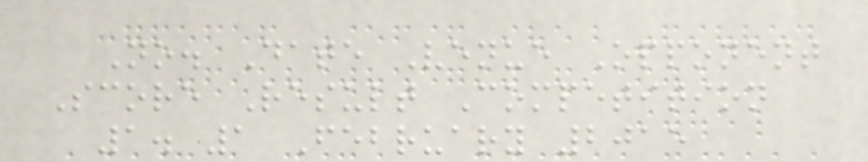No. Date Venue Opponent
Score Result Competition
1. 1 February 2015
